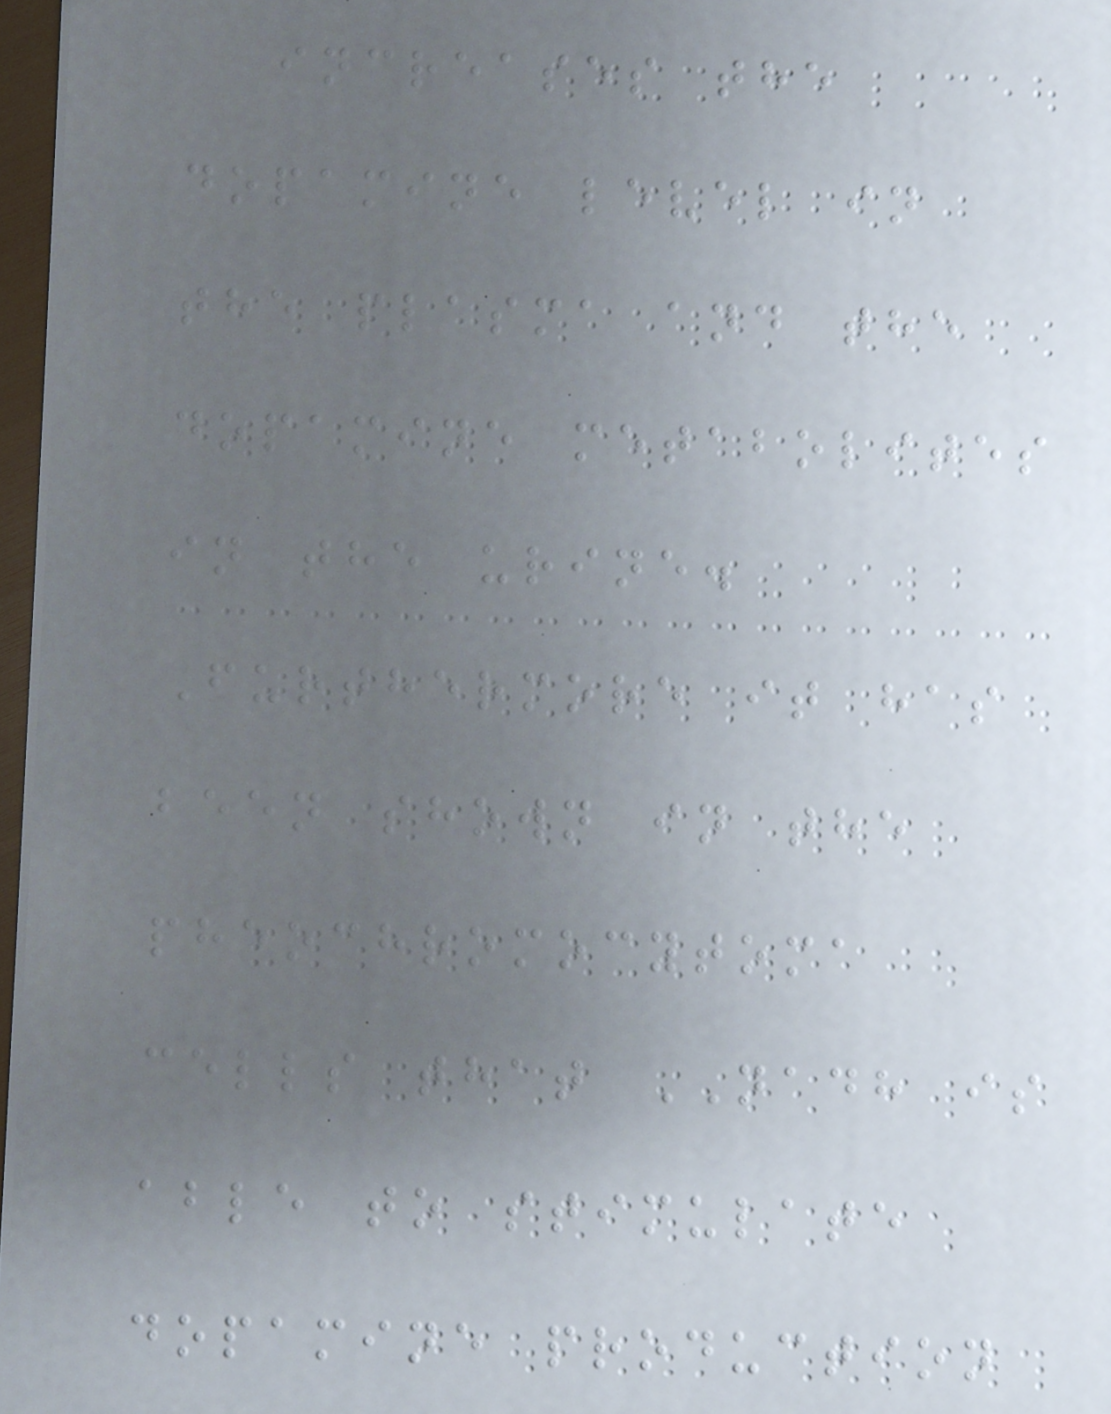increases the
dopamine level in
the plasma and the
dopamine metabolites
in the urine.
Furthermore it has
been shown in the
pheochromocytoma
cells that NADH is
able to stimulate
dopamine production
